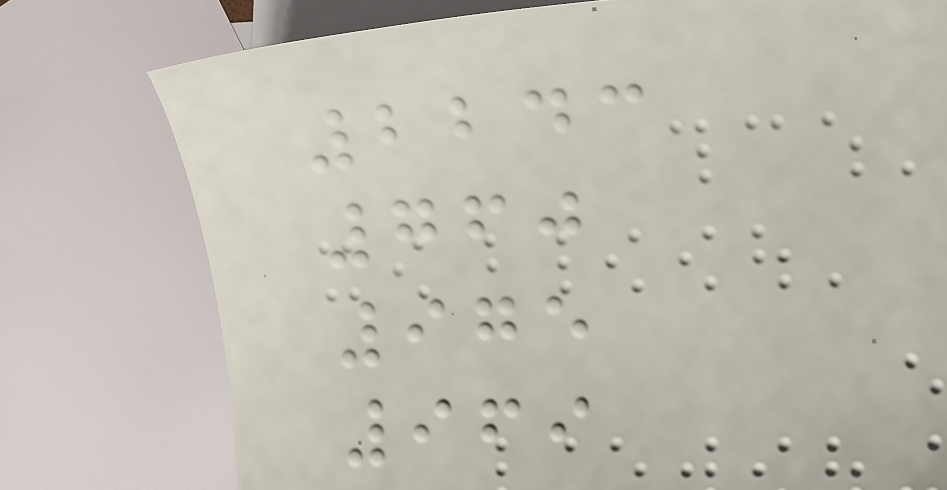2243
760
975
969
